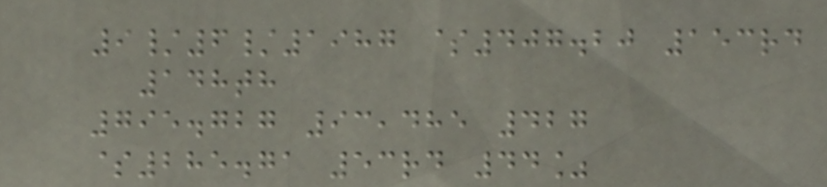9/6/1987 $407.20 153rd
148th
795.727 93,485 427
$285.71 53rd 44%
